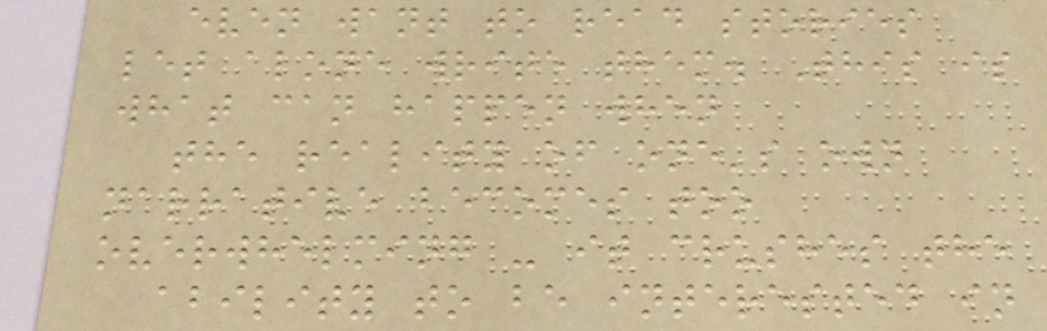even want to read stories
let alone write them. This is
what can happen when
the reality of one's own
narrative becomes too
overwhelming - it crushes the
ability to be interested in
